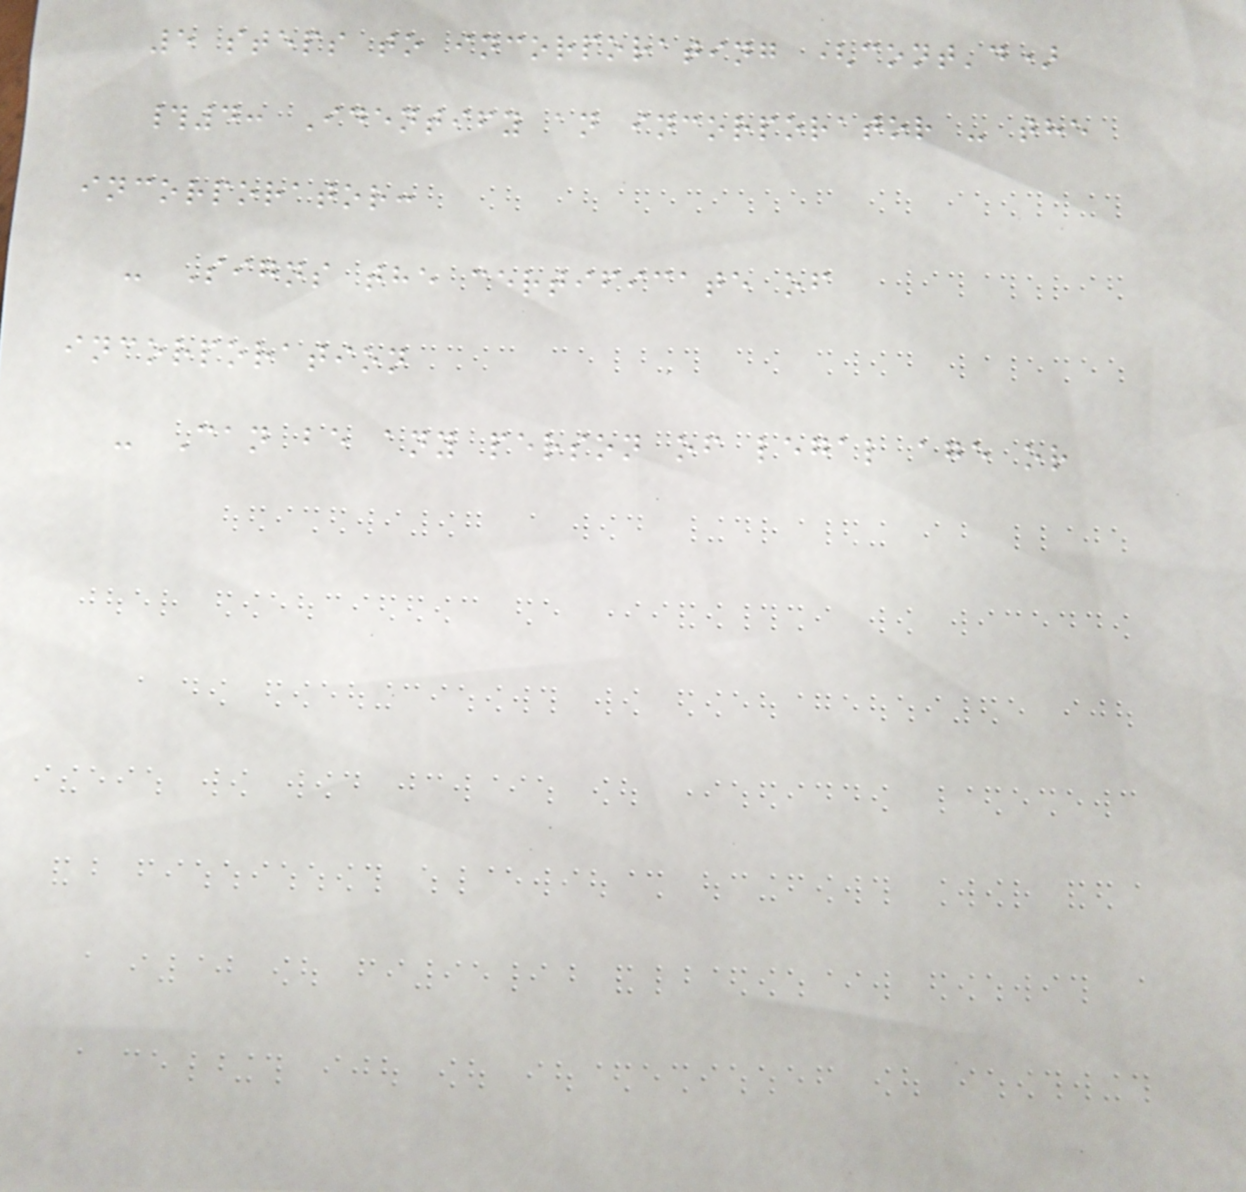5 steps to incorporating (cont'd)
#4: Identify an incorporator - the
incorporator:
- Signs the certificate of
incorporation
- Can be any person of legal age or
